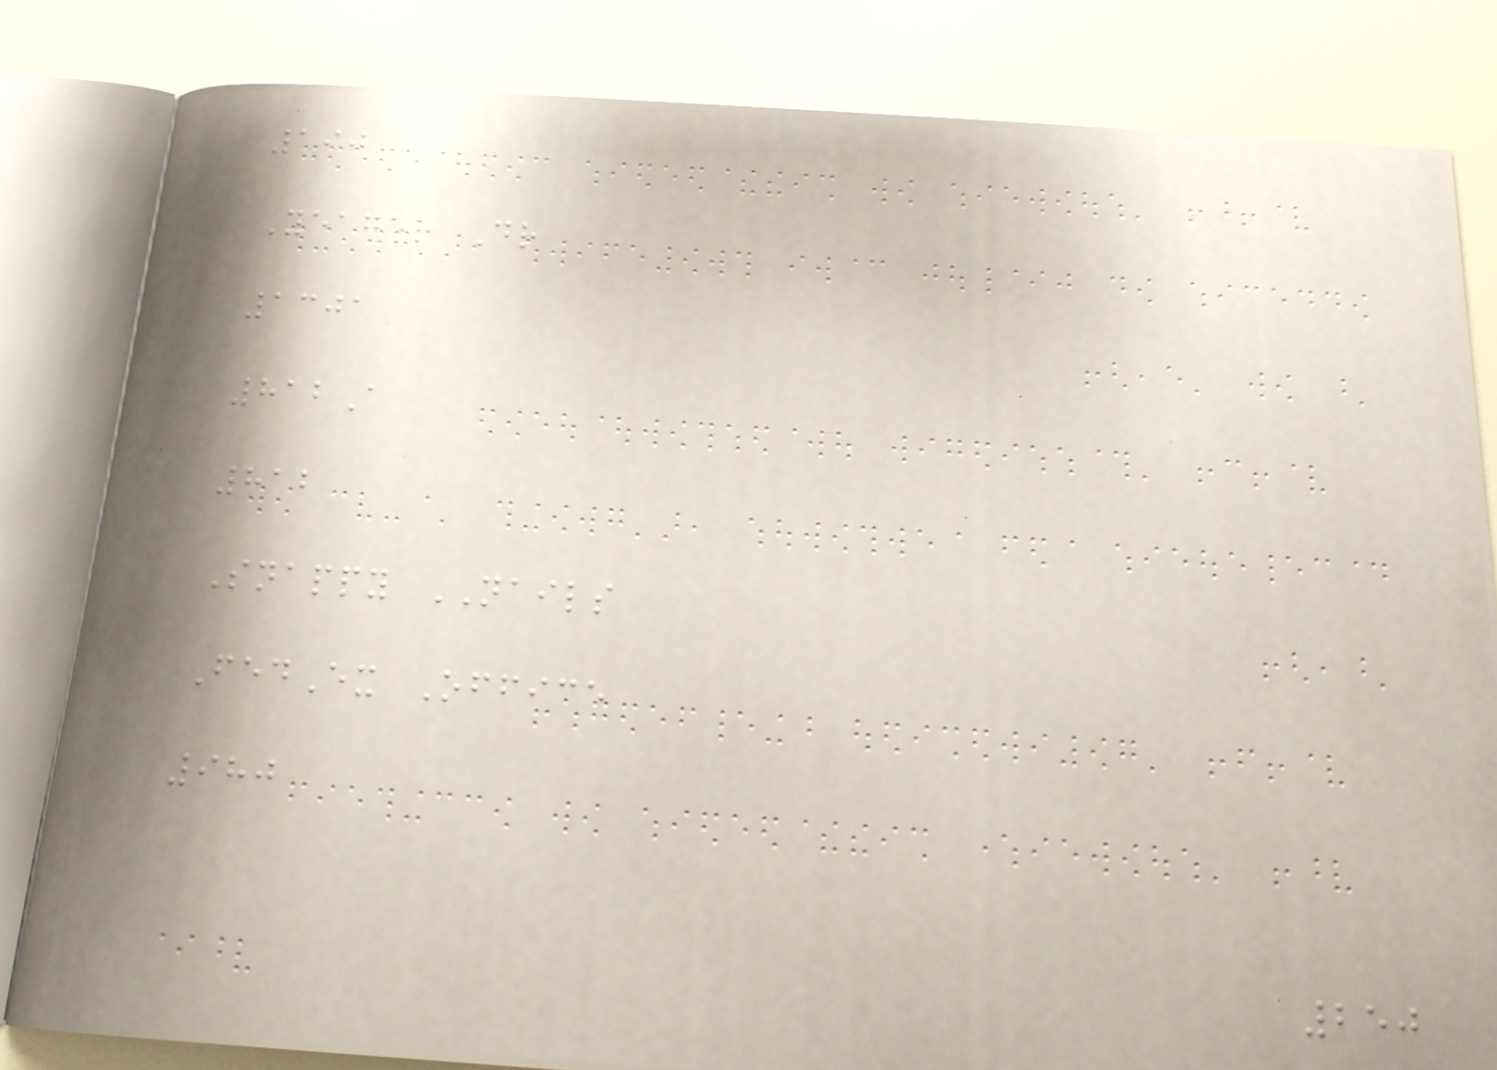190
Yeager Dr
1301
812A
812
Snappy NAILS
FedEx Office
980
250
